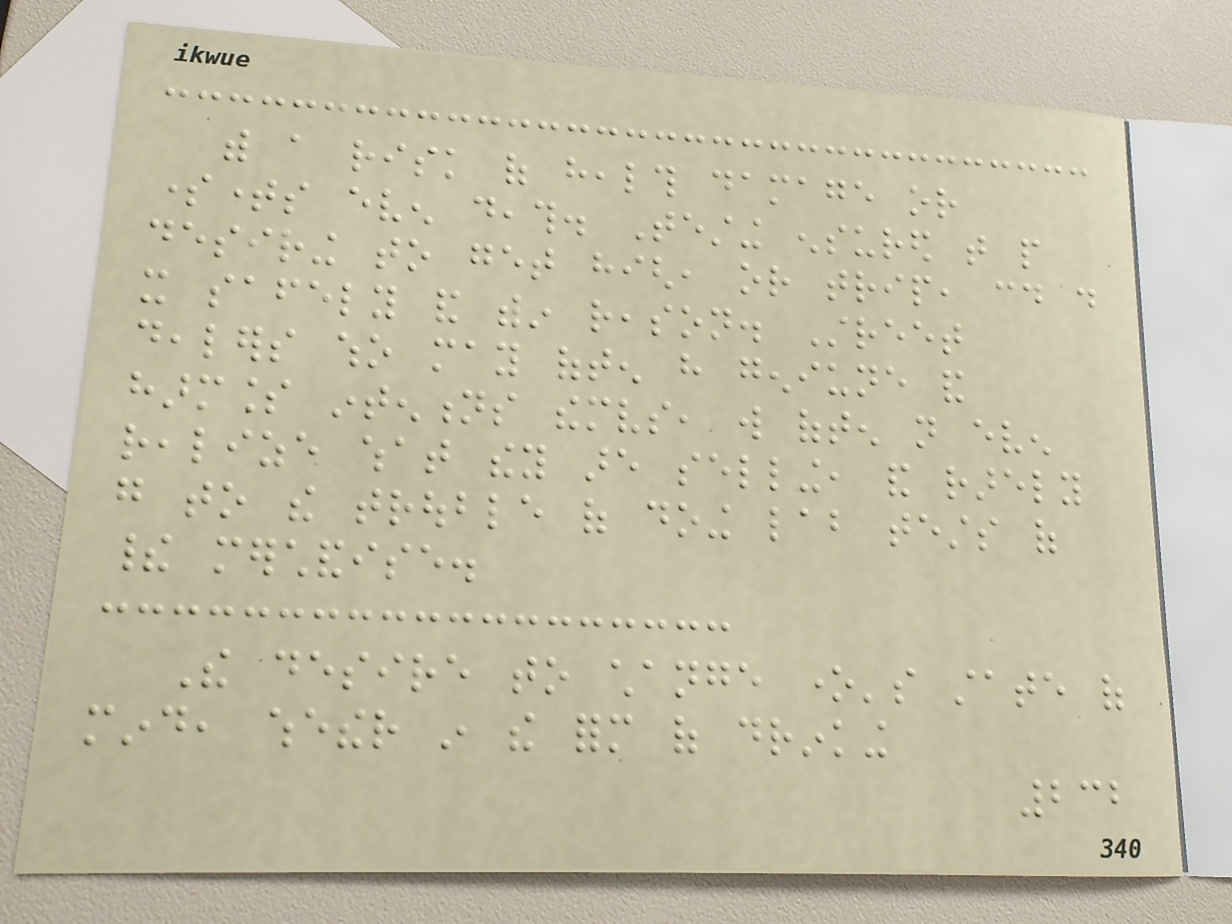with a risk of health damage or
sometimes even death. Testing ensured that people
desiring to get high, or trip, could do
it safely and within reason. Street
dealers who may often have geniune and
harmless intentions themselves, will often not even
realize what they are selling, and rarely
go to the trouble of doing lab tests of
their merchandise.
The desire to change one's state of
mind, whether in the form of drinking
232
